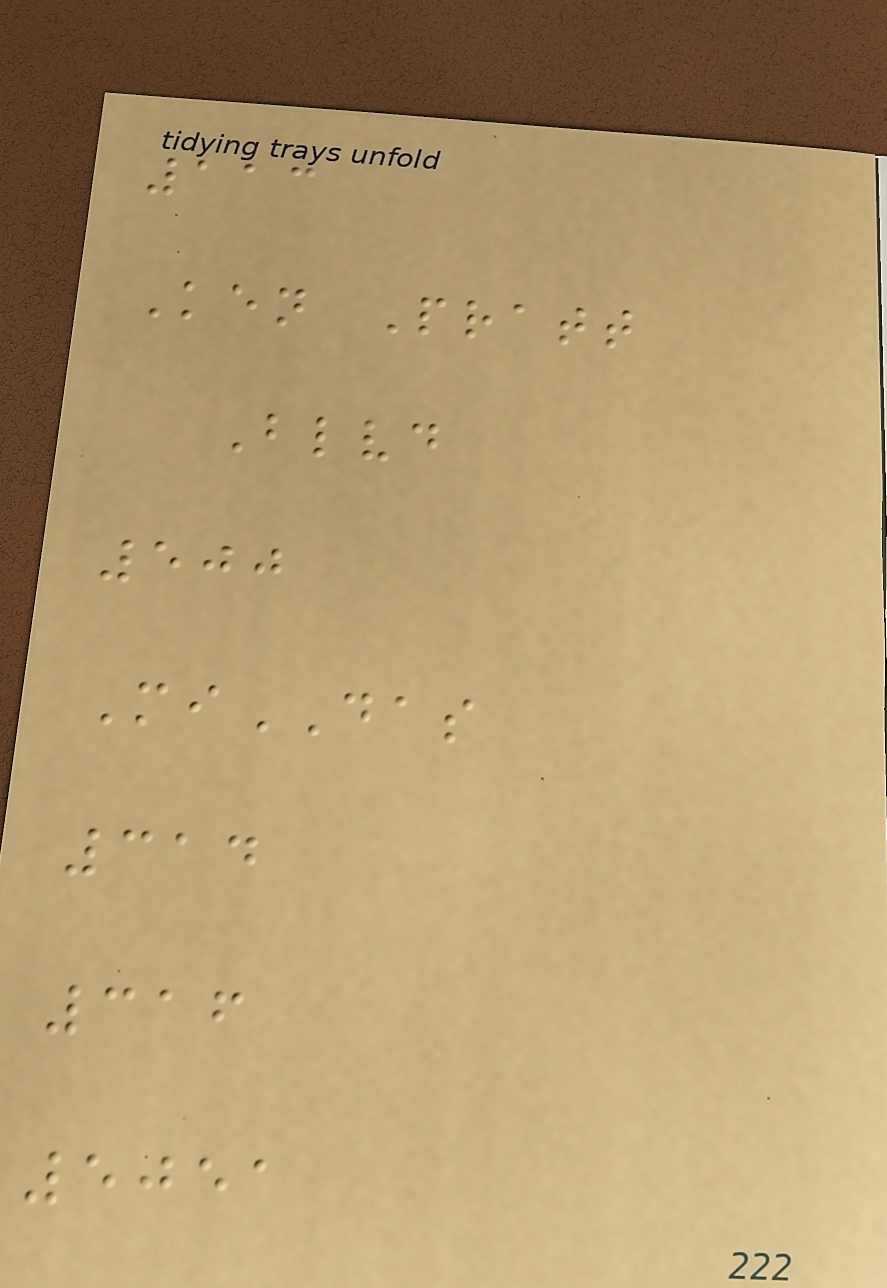113
Ken Pratt
Blvd
500
MiDAS
314
316
5051
